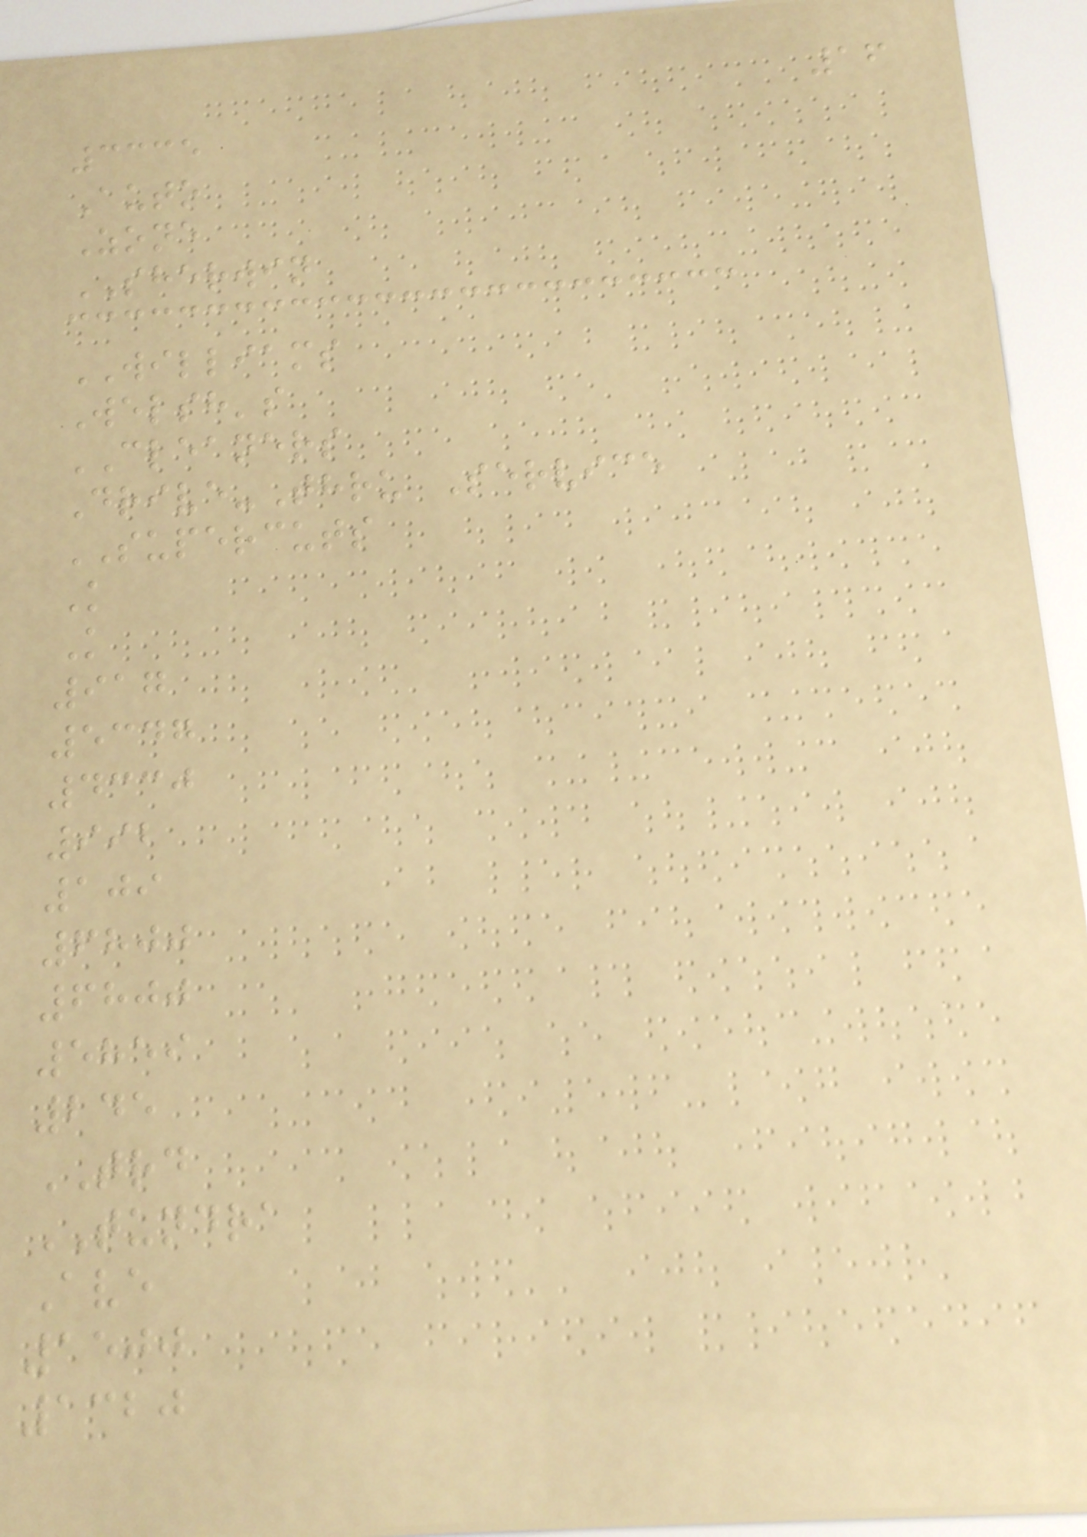16
3335
Auto
Zone
SHERWIN
WILLIAMS
Welsh's
CLEANERS
Drive-Thru Service
SUPERCUTS
K
K
917
5347
4330
992
109
6800
6800
5859
245
TRD
TUNDRA
Ave
1500
1320
